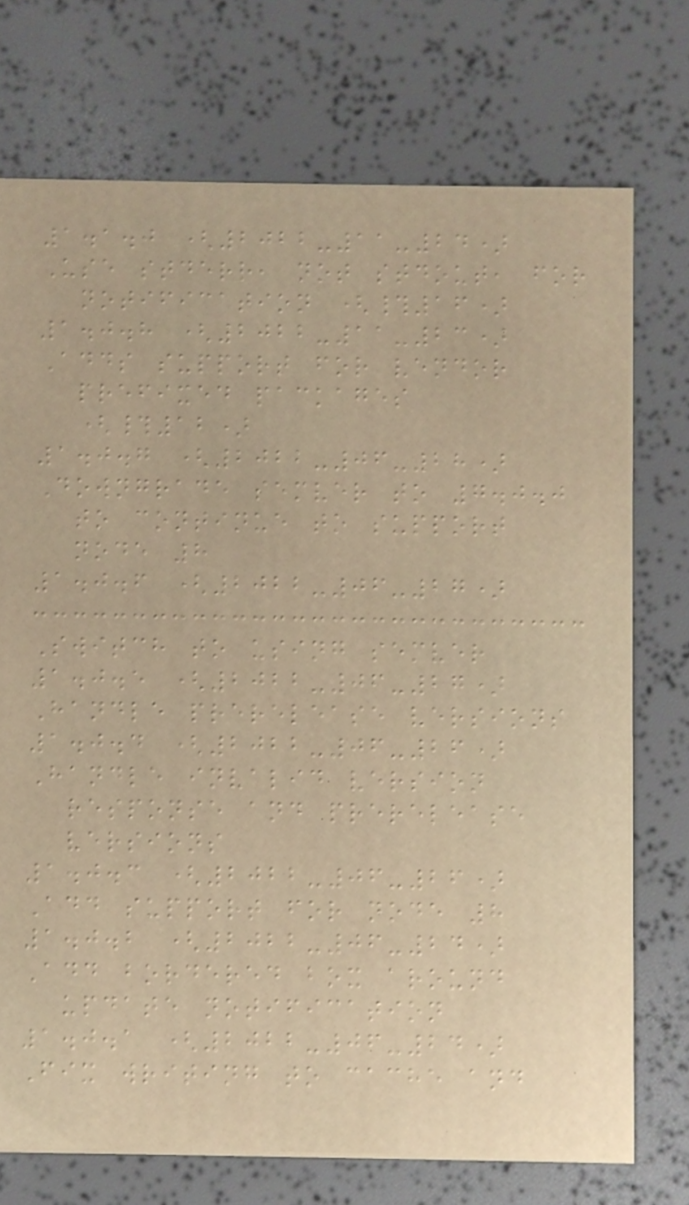1.1.0 (2022-11-24)
Use stderr, not stdout, for
notification (#16)
1.0.8 (2022-11-23)
Adds support for vendor
prefixed packages
(#12)
1.0.7 (2022-06-28)
Downgrade semver to 7.0.0
to continue to support
node 8
1.0.6 (2022-06-27)
Switch to using semver
1.0.5 (2022-06-27)
Handle prerelease versions
1.0.4 (2022-06-26)
Handle invalid version
response and prerelease
versions
1.0.3 (2022-06-26)
Add support for node 8
1.0.2 (2022-06-24)
Add bordered box around
update notification
1.0.1 (2022-06-24)
Fix writing to cache and
